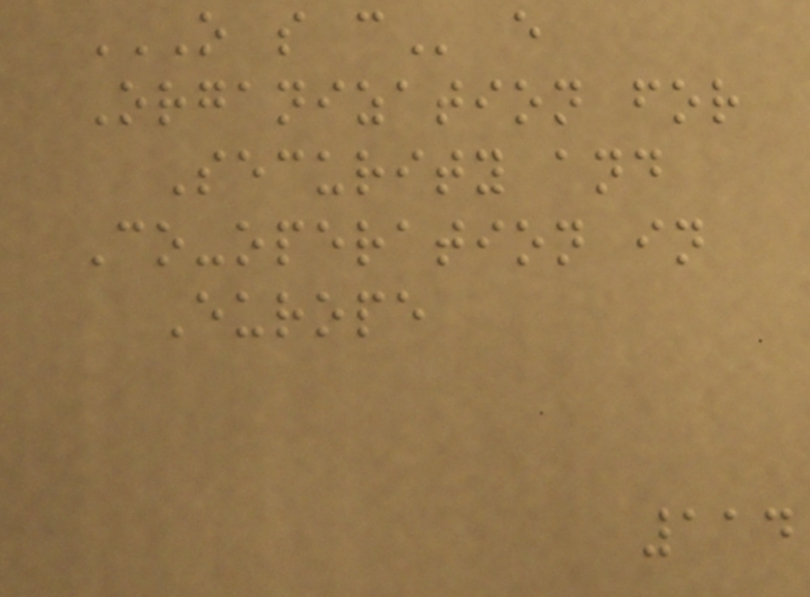O S C e
Organization for
Security and
Co-operation in
Europe
114
